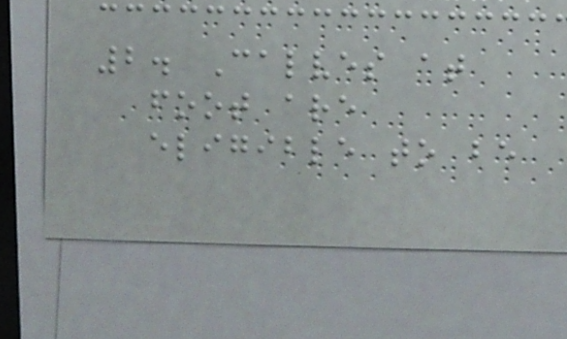2. Calves at
foot are
eligible to be
